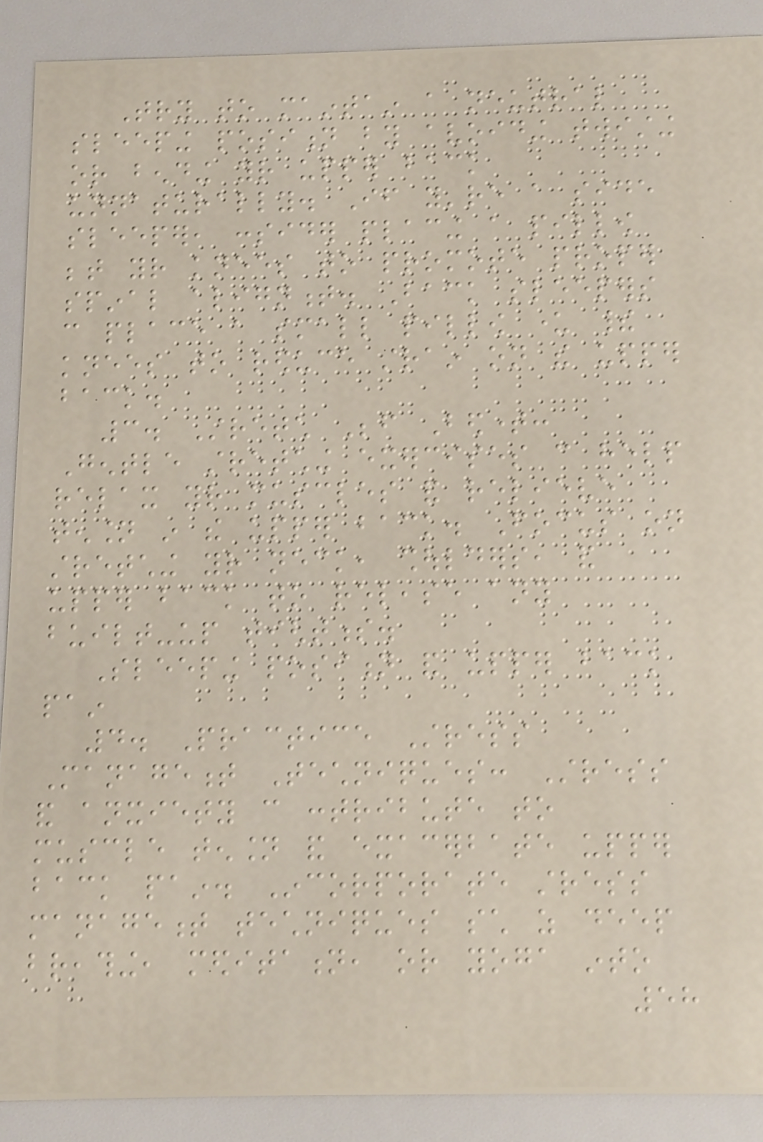Try to maintain a neutral
sleeping position by avoiding twisting
or bending your upper back
unnaturally. If you're a side
sleeper, consider placing a pillow
between your knees to promote proper
spinal alignment. Back sleepers
can place a small pillow under their
knees to reduce strain on the upper
back.
3. Stretch Before Bedtime:
Gentle stretching exercises can help
relax your muscles and relieve
tension in the upper back. Focus on
stretching your neck, shoulders, and
upper back to release any
built-up tightness.
Sleeping position and upper back
pain
4. Practice Stress
Management Techniques: Stress
and anxiety can contribute to
muscle tension and exacerbate upper
back pain. Incorporate stress
management techniques such as deep
breathing, meditation, or yoga into
58
